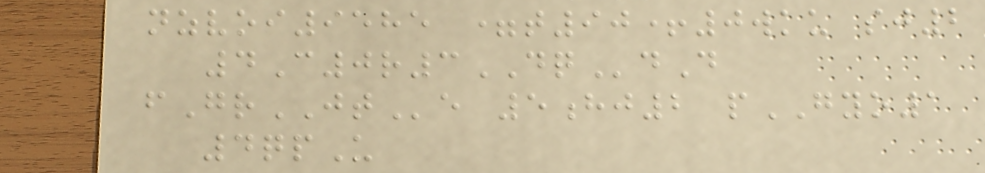nzvoi9585 =t90+0wku sj2
4C0r3DQdD
fGrJTe 5hj2 pGYO1
4qpU
